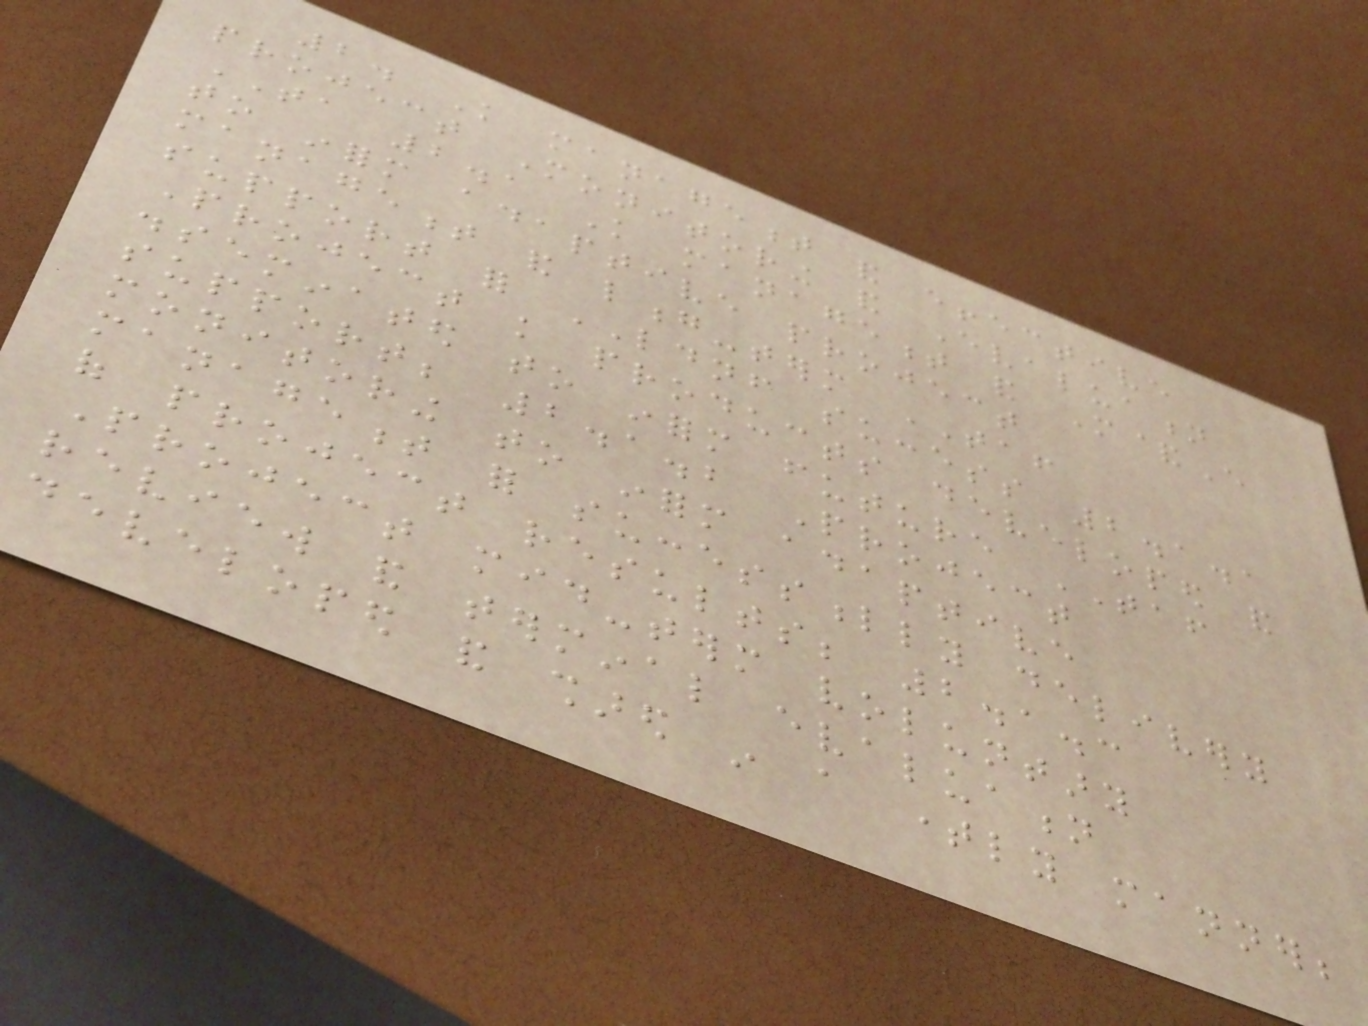2. Knowledge management and effective
project Monitoring and Evaluation
TA 2.1 Knowledge management and M&E
to inform adaptive project
management and long-term TAF
support for LDNF success 2.1.1
Project knowledge products developed and
disseminated to inform future TAF
support; 2.1.2 Project
monitoring to inform adaptive
management for successfully delivery
of project results; 2.1.3
Project mid-term voluntary
review and terminal evaluation
developed and shared in a timely manner;
